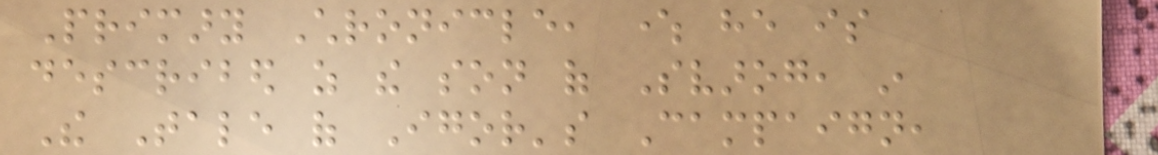Primary Chronicle, where he is
described as the son of Svarog, in
The Tale of Igor's Campaign,
